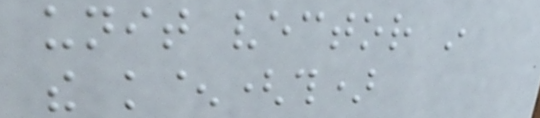unit vector in
the k^(th)
